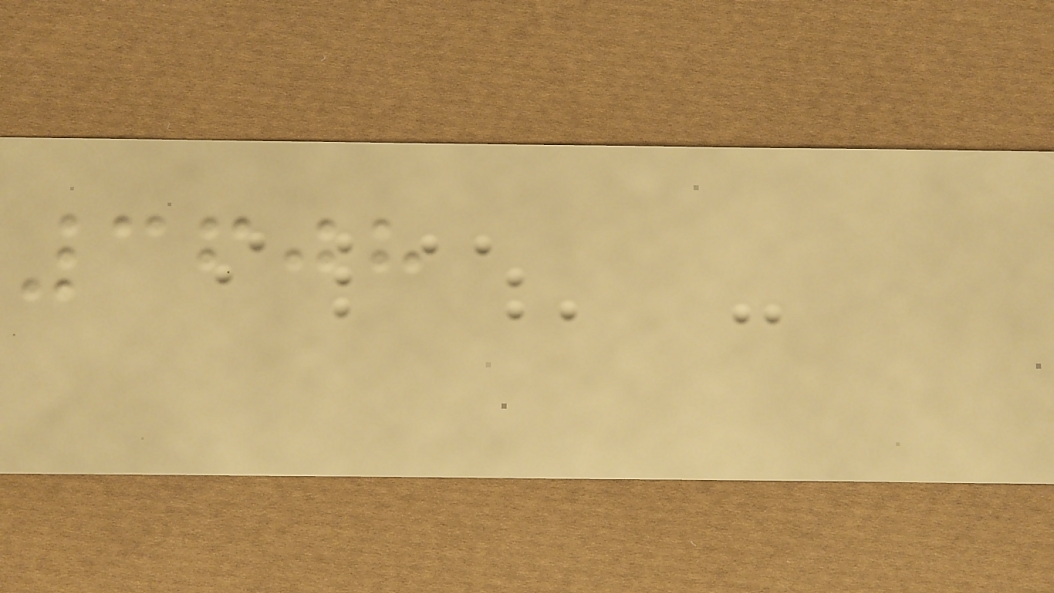3608
